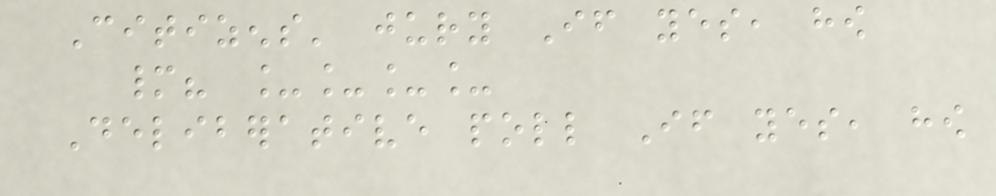Citizens' jury If yes, how
many? ____
Deliberative poll If yes, how
